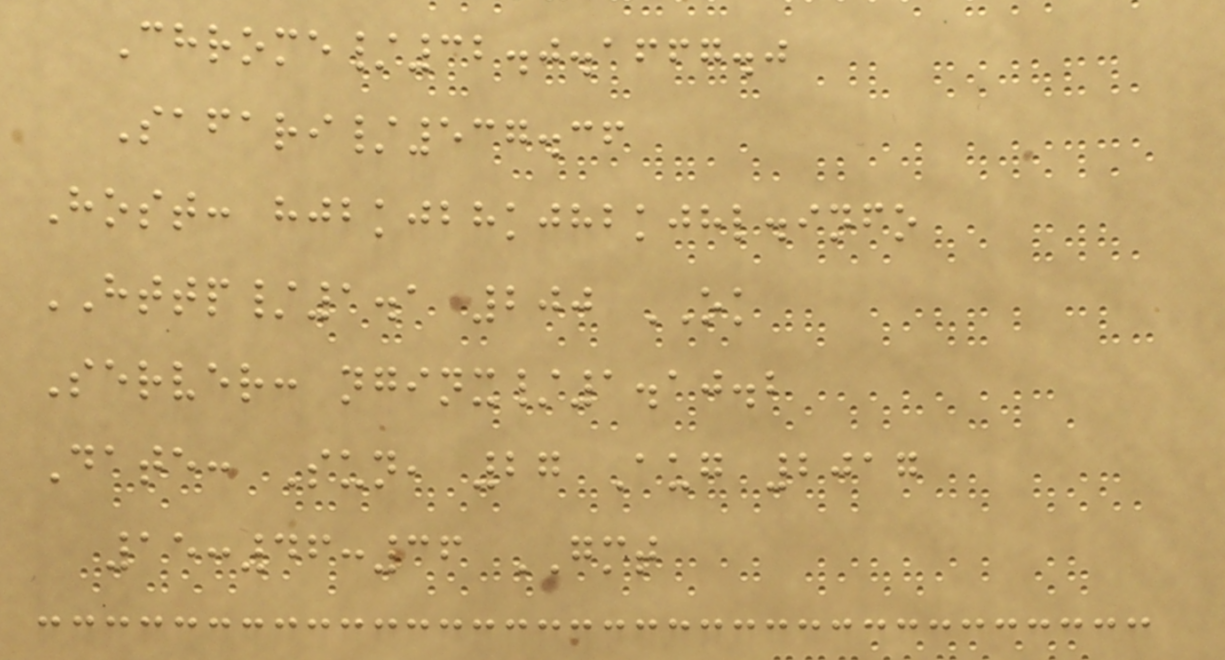Chrome/32.0.1667.0
Safari/537.36
Host: hjbkjbhkjhbkjhl.info
HTTP/1.1 200 OK
Server: nginx/1.10.2
Date: Sun, 27 Aug 2017
15:46:36 GMT
